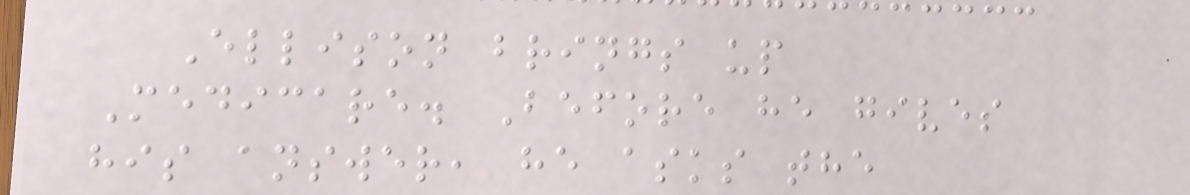Ellison brings up
Medicare. Before he gives
his answer, he asks the
